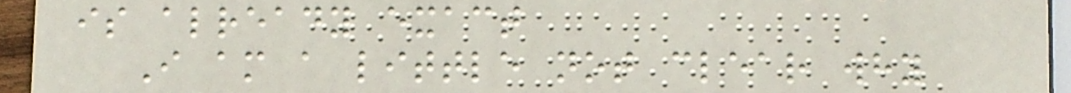is already exact
I am a little not clear why
